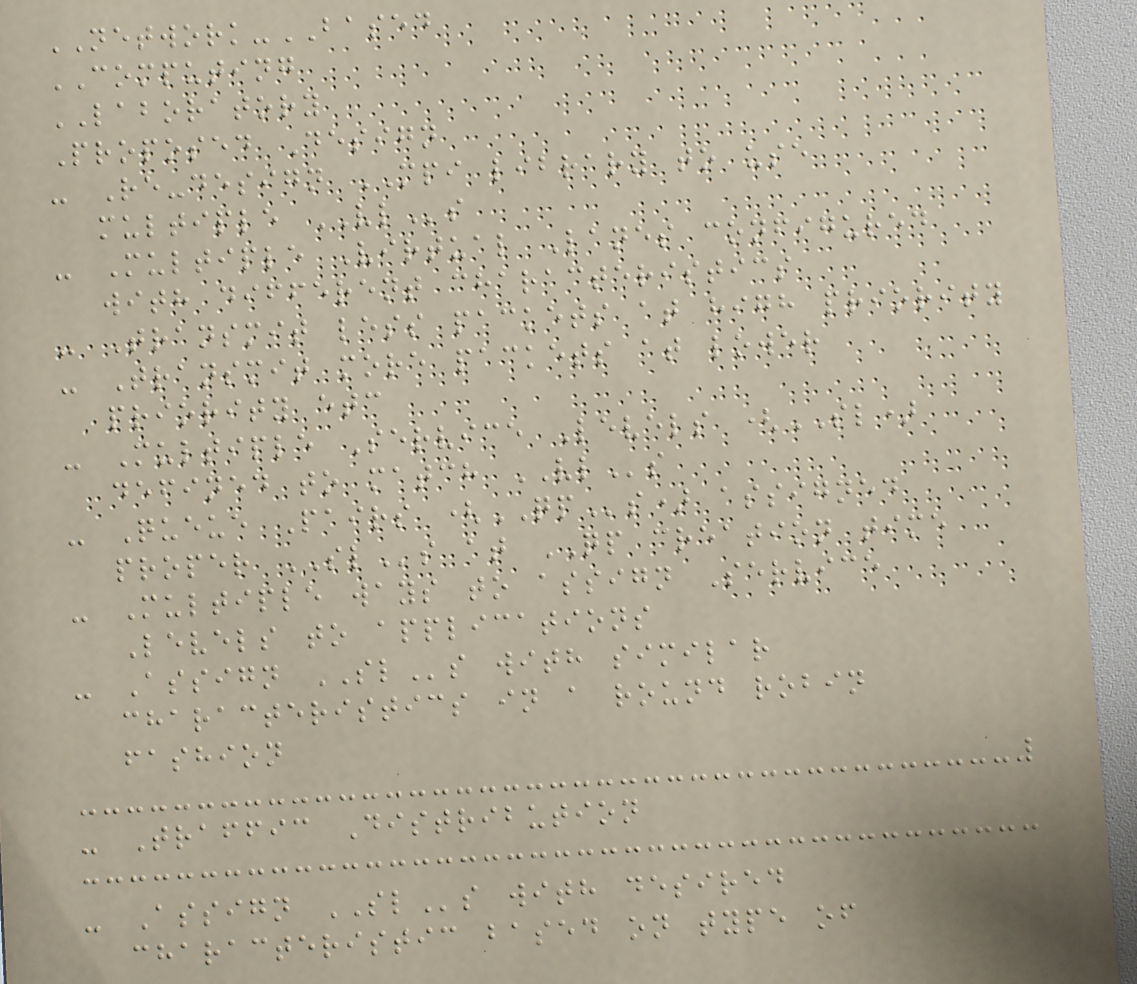NETWORK-BASED
COMPUTING
LABORATORY
Proposed Design
- Re-design MPI library to use
multiple VLs
- Multiple Virtual Lanes configured
with different characteristics
- Transmit less packets at high priority
- Transmit more packets at lower
priority etc
- Multiple Service Levels (SL)
defined to match VLs
- Queue Pairs (QPs) assigned
proper SLs at QP creation time
- Multiple ways to assign Service
Levels to applications
- Assign SLs with similar
characteristics in a round robin
fashion
- Traffic Distribution
- Assign SLs with desired
characteristic based on type of
